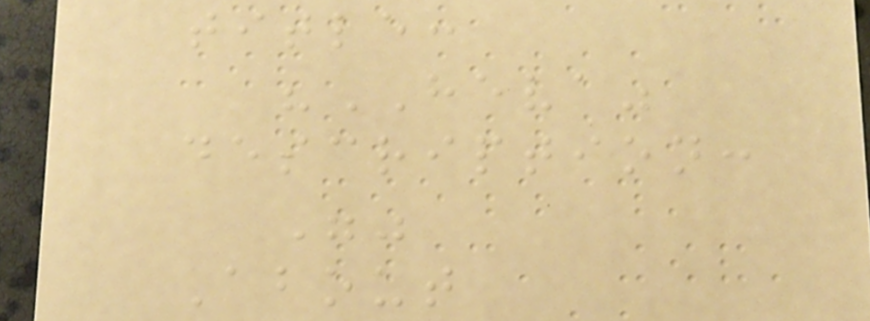title:
"HEVA"
description:
""
About
